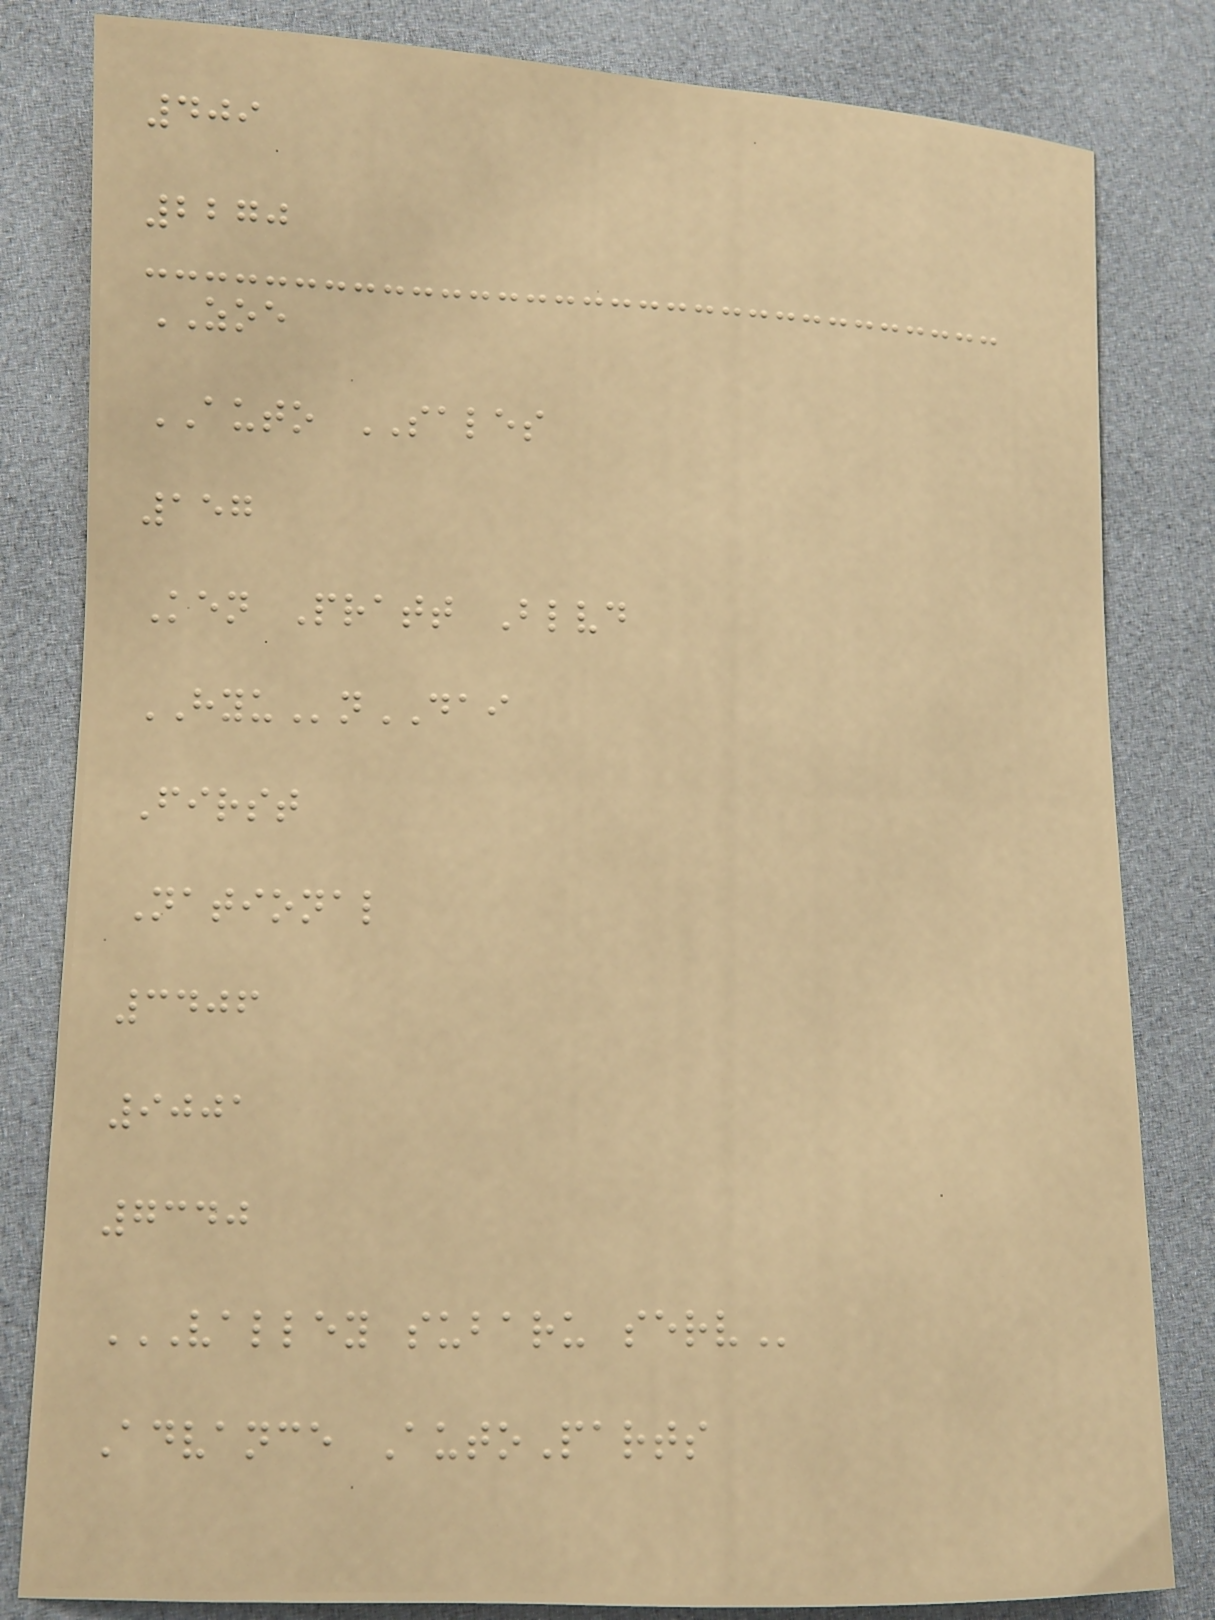409
2270
ZOE
AUTO SALES
157
Ken Pratt Blvd
HYUnDAI
First
National
3406
9001
7340
VALLEY SUBARU SERV
Advance AutoParts
